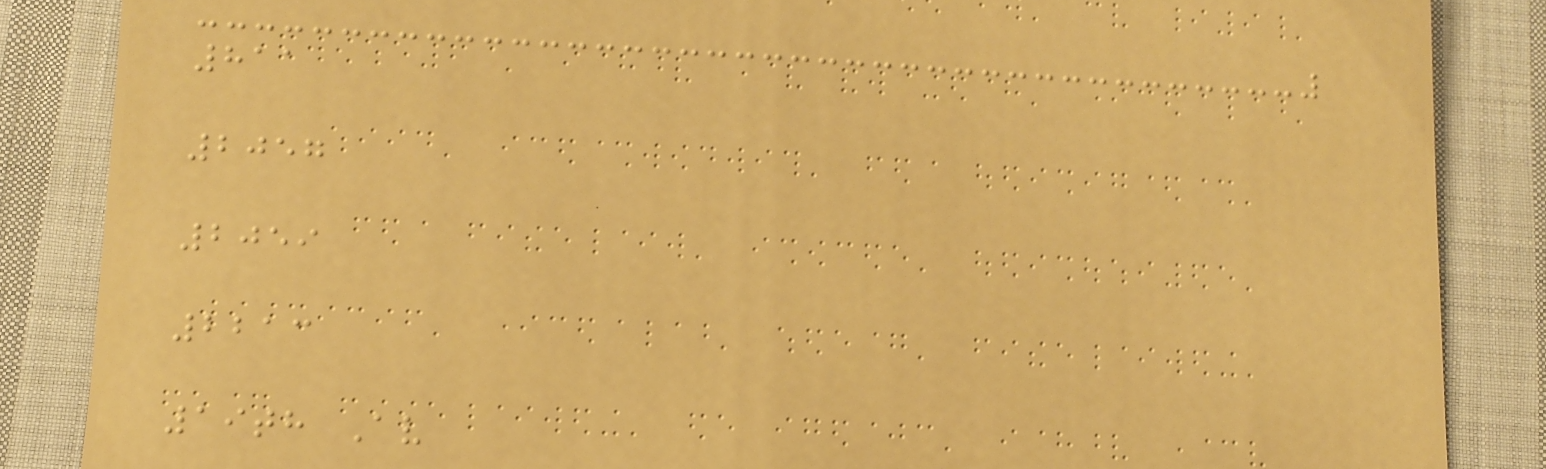811
2057
2059
2213
19th Av
